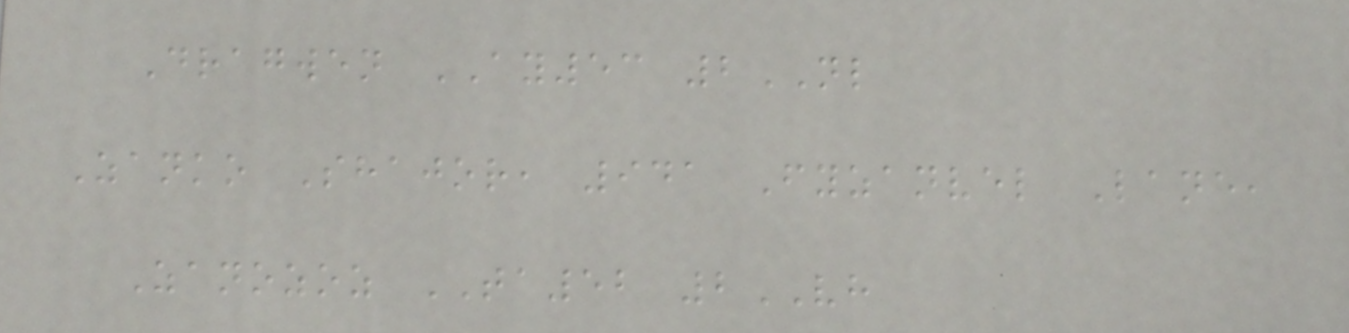Dragwen AY53 2NL
Zanko Shajor, 941 Fyzanvel Lane,
Zanozoz TA52 2VH
